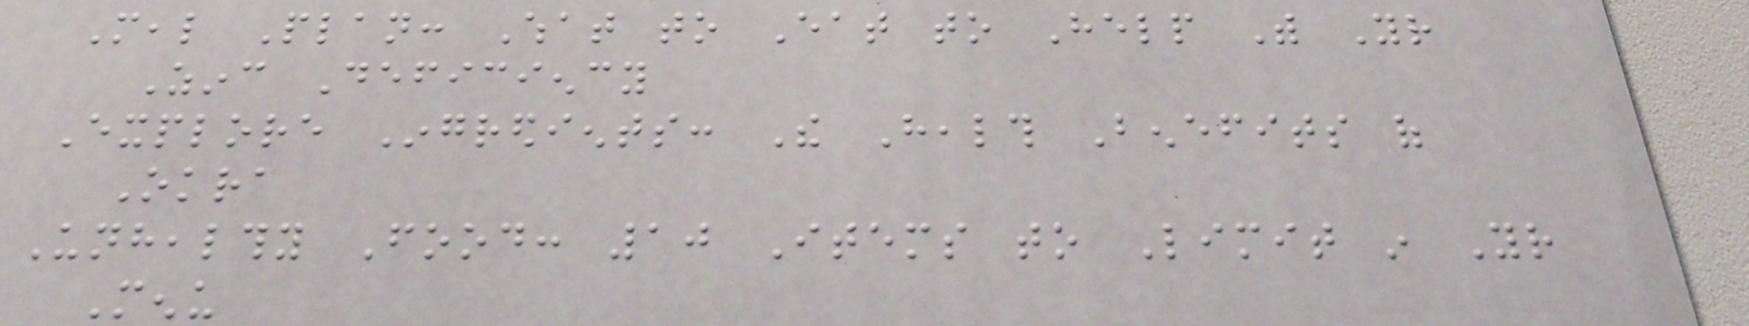Meal Plan: What to Eat to Help With Your
Zinc Deficiency
Explore Ingredients: The Health Benefits of
Okra
Unhealthy Food: 10 Items to Limit in Your
Menu
